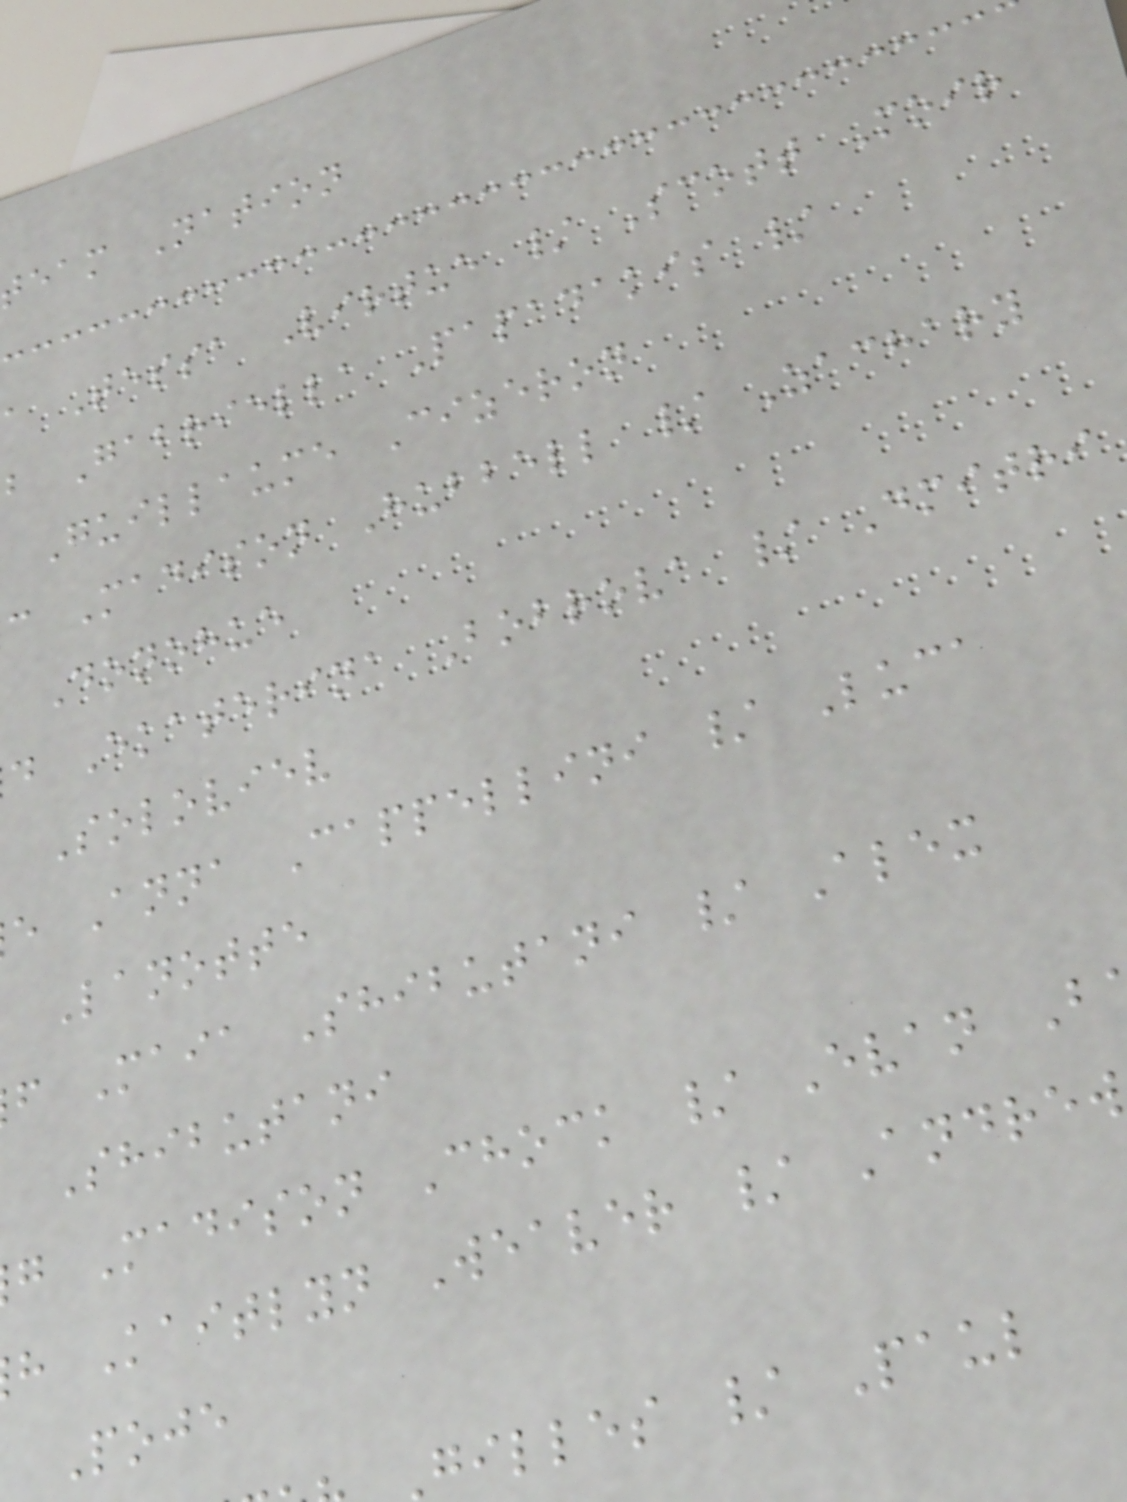team Nation
a Tessa Virtue / Scott Moir
b Gabriella Papadakis /
Guillaume Cizeron
c Madison Hubbell / Zachary
Donohue
d Ekaterina Bobrova / Dmitri
Soloviev
e Anna Cappellini / Luca
Lanotte
f Maia Shibutani / Alex
Shibutani
g Madison Chock / Evan B
h Kaitlyn Weaver / Andrew
Poje
gilles / Paul
